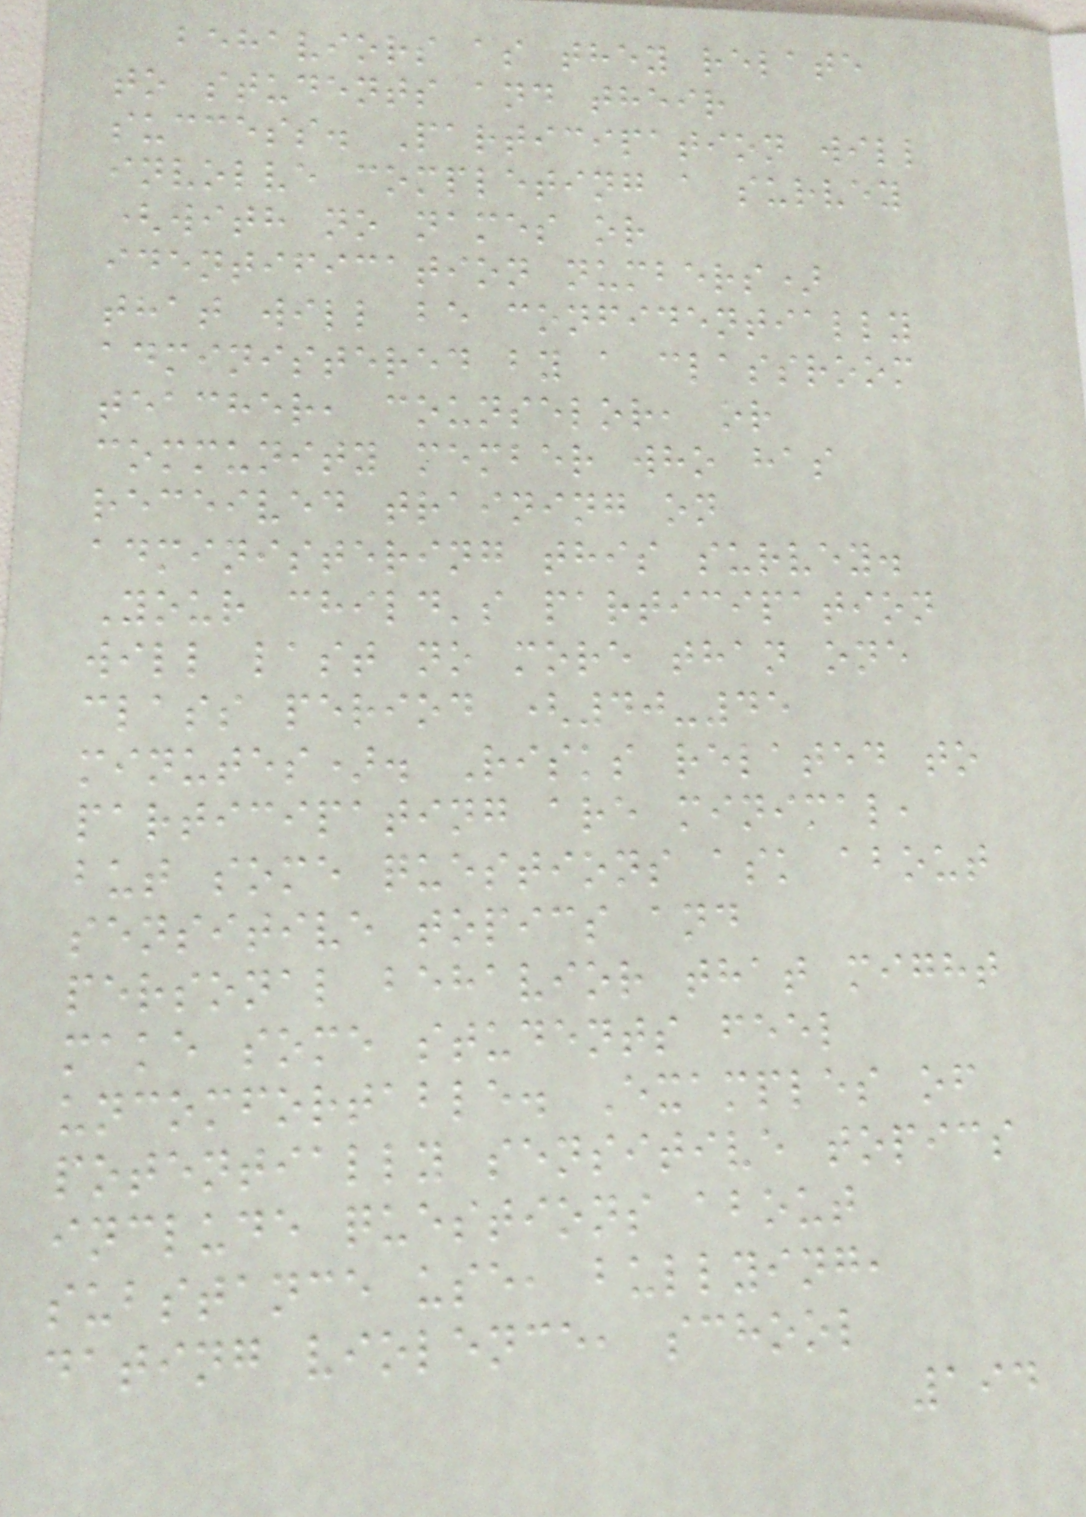behaviors as they relate
to students and their
success. Participation will
involve completing a survey
(with no names or
identification numbers)
that will be confidentially
administered by a classroom
teacher, counselor, or
community member who has
received training on
administering this survey.
Your child's participation
will last no more than one
class period (40-45
minutes). Risks related to
participating are minimal,
but some questions ask about
sensitive topics and
personal behavior that might
make some students feel
uncomfortable. Examples of
potentially sensitive topics
include questions about
substance use, bullying,
dating violence, school
194
